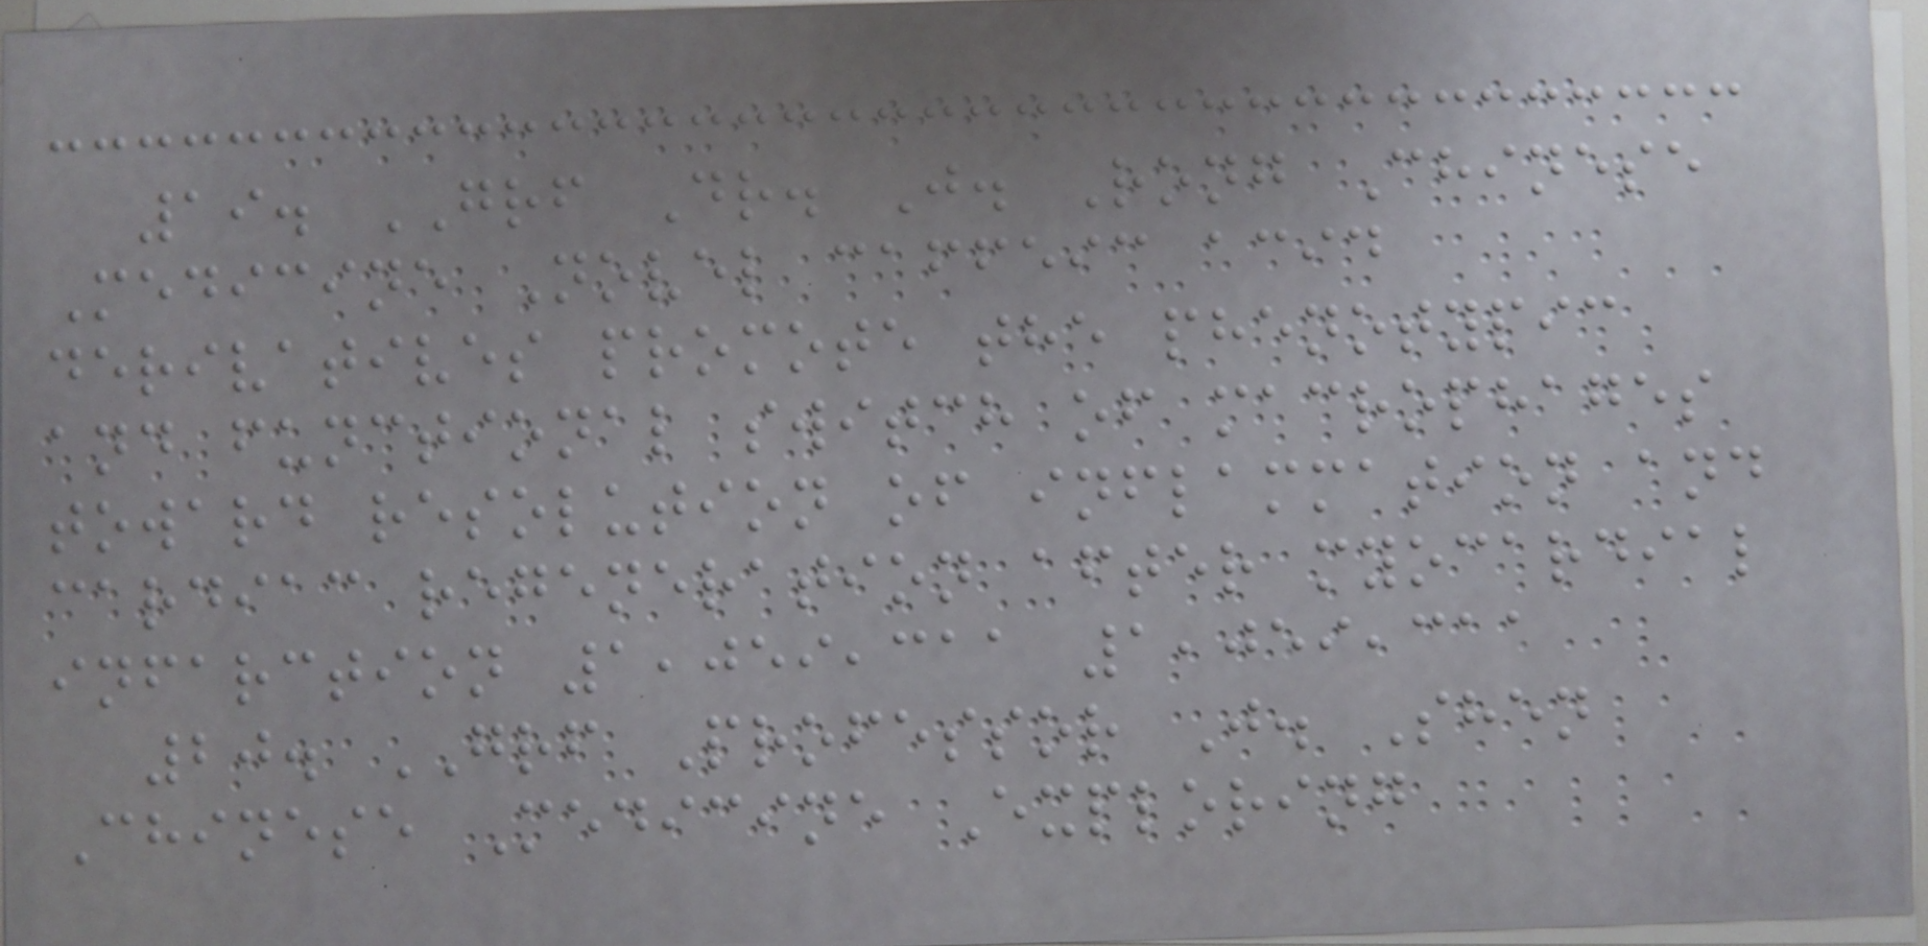19. GRF Dr. J. Rong Chinese
Medicine Novel caffeic acid
derivatives promote the phenotypic
and functional switch of macrophages
toward resolution of inflammation and
cardiac regeneration after myocardial
infarction 1,059,311 1,059,311
20. GRF Professor J. Shen
Chinese Medicine Exploring
